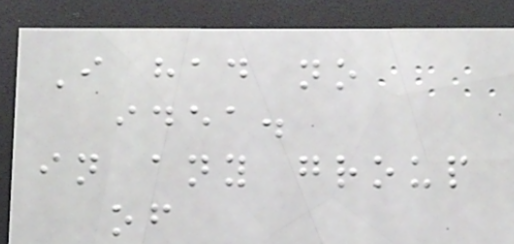I had no
idea.
in any group
of
